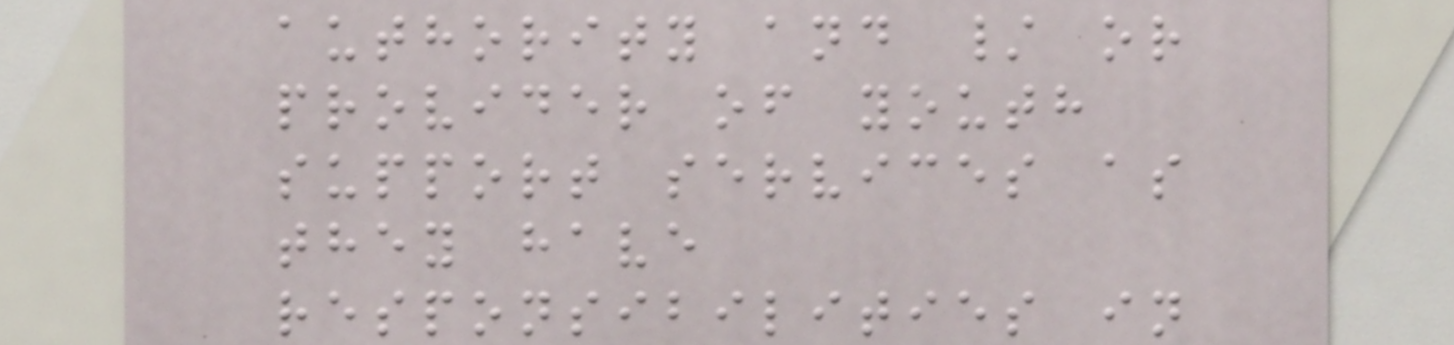authority and / or
provider of youth
support services as
they have
responsibilities in
